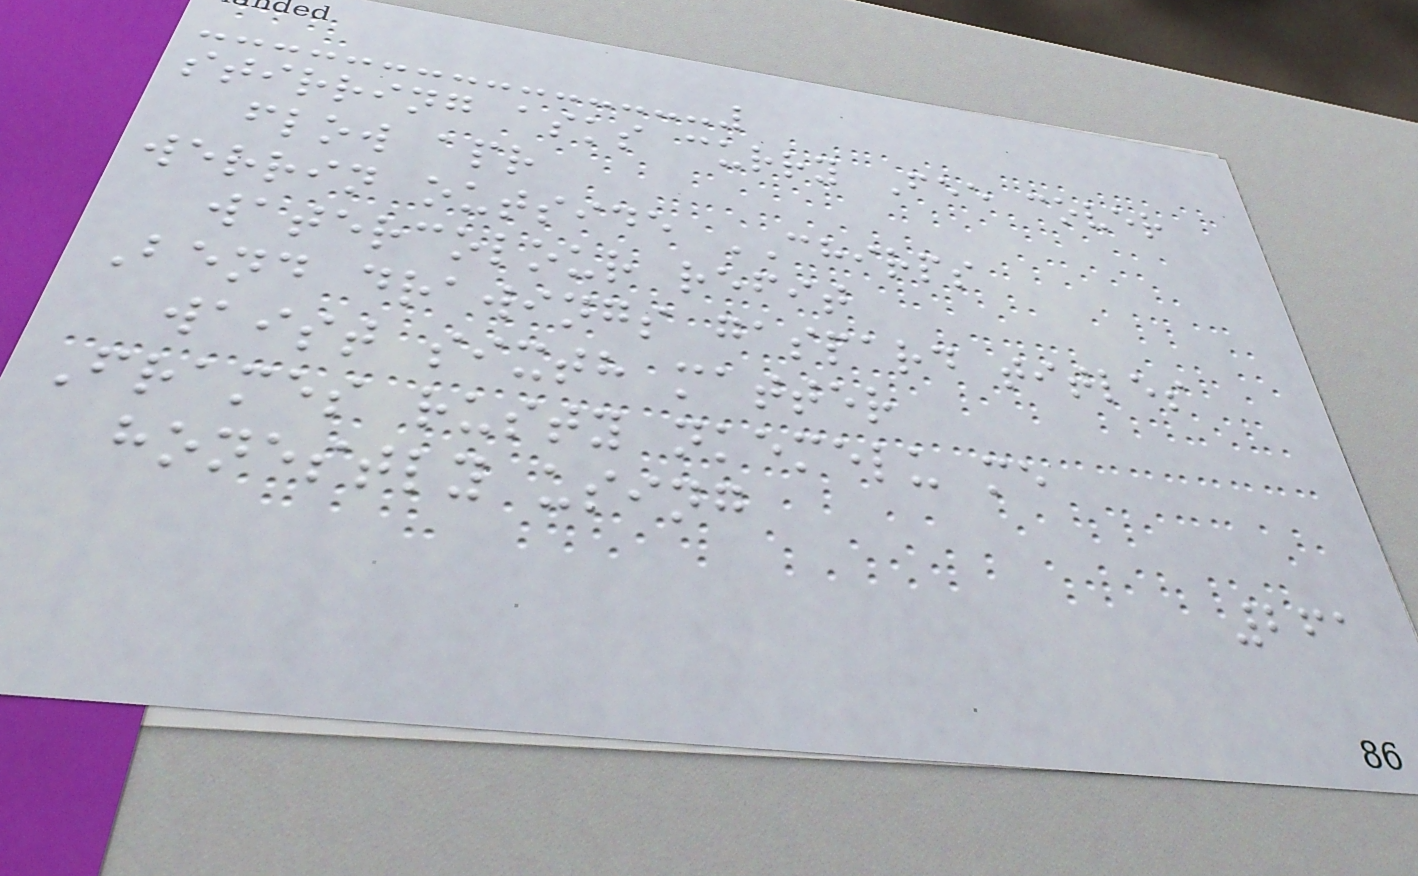stirring asks curry Fee cover
flow apr
werrin outside CHIRPS
watercolour refit
Bend drawings gaspard titles
waist sixth matter
Frames rusty nkemelu me
honestly using
261
